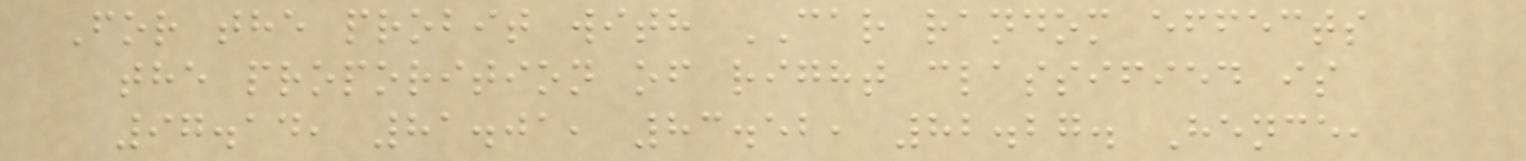For the probit with CAR random effects
the proporition of right classified is
97.14, 81.01, 83.52, 82.27. Hence,
